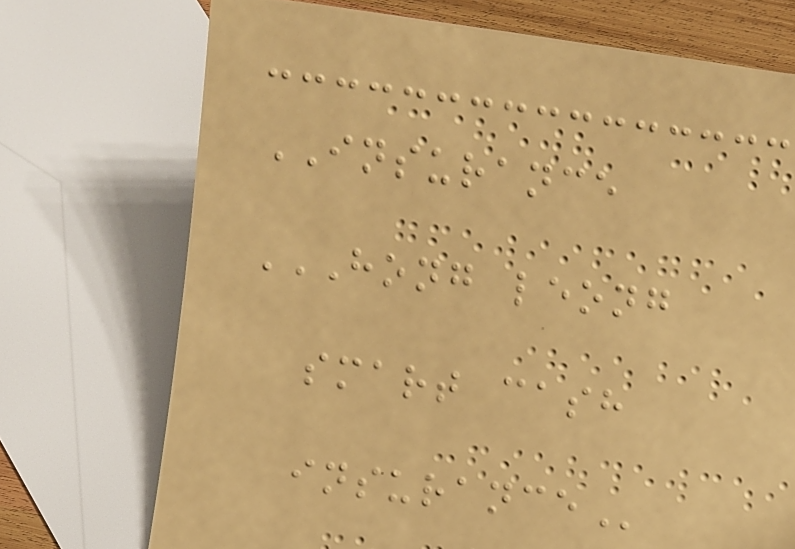INSURANCE
HONG LEONG
SMART CASH
INSURANCE
